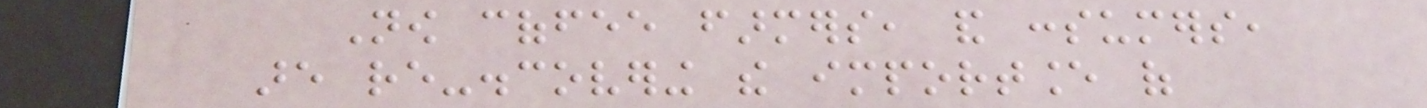Now coffee farmers, and consumers,
are re-discovering the importance of
